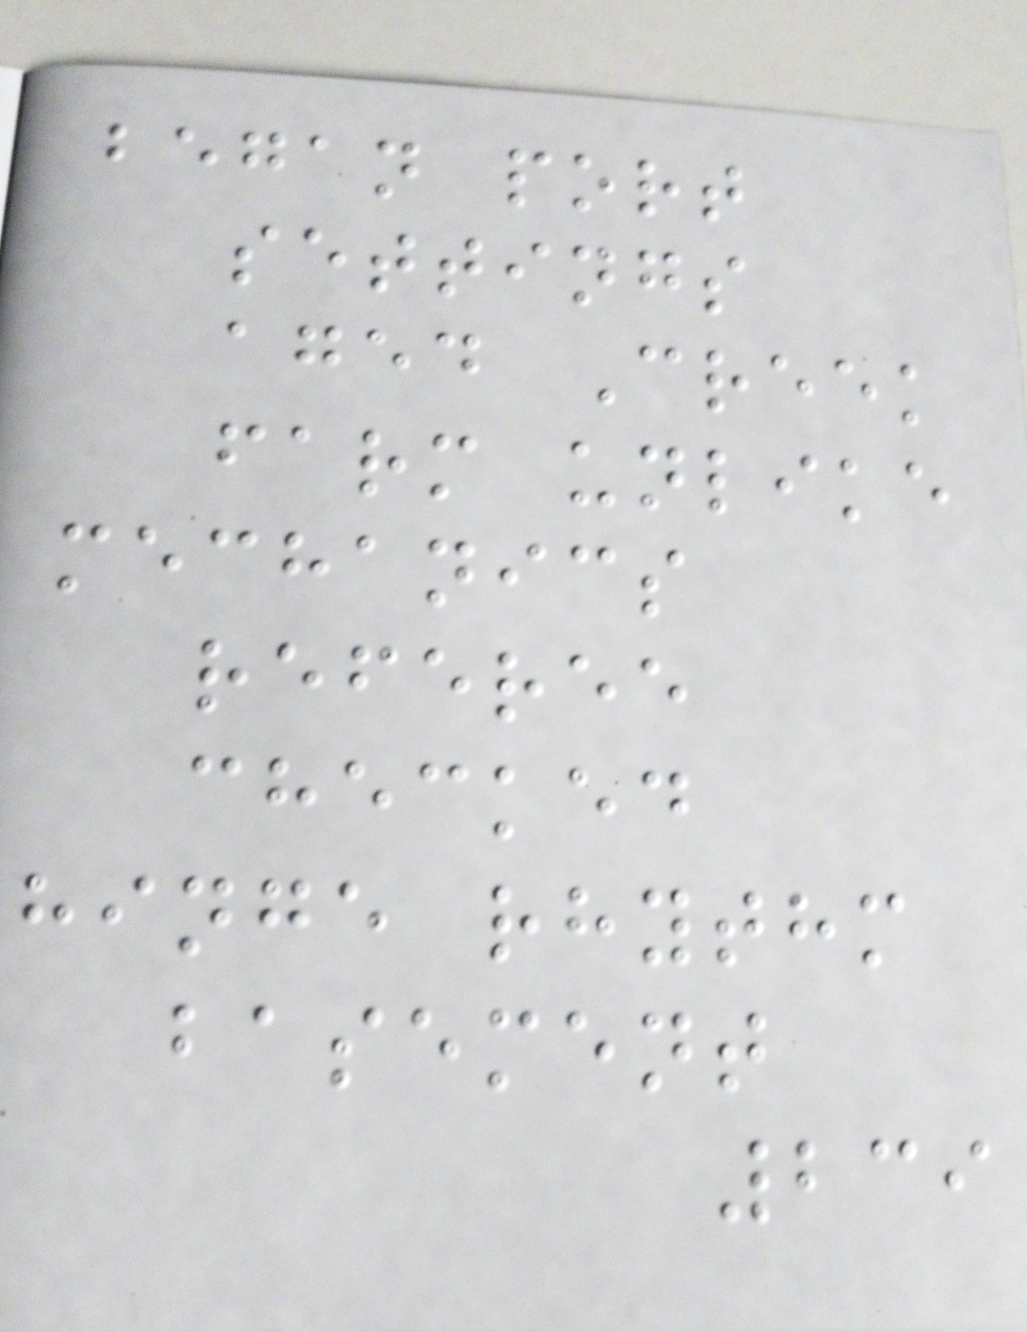began port
settings
aged Creek
farm unlike
mechanics
referee
checked
hinge rhythm
basement
239
